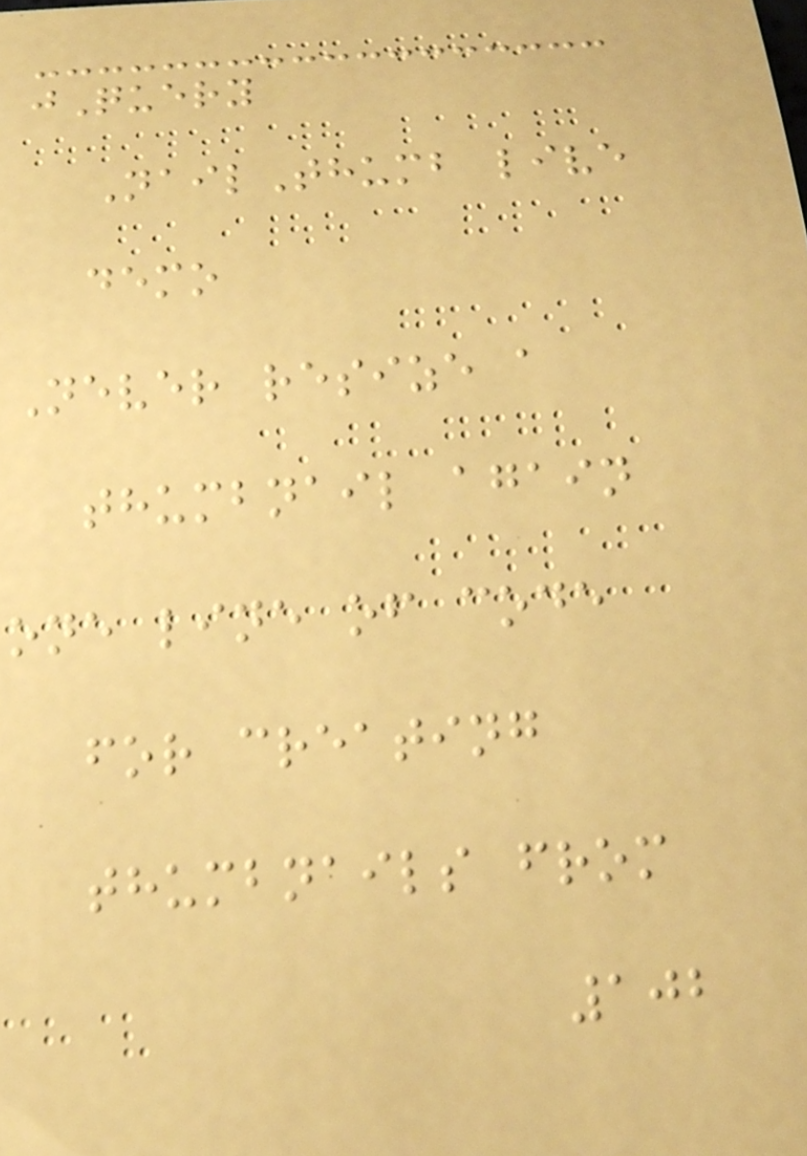jQuery
NailThumb live
demo
Never resize a
thumbnail again
one line of code
for creating
thumbnails from
102
